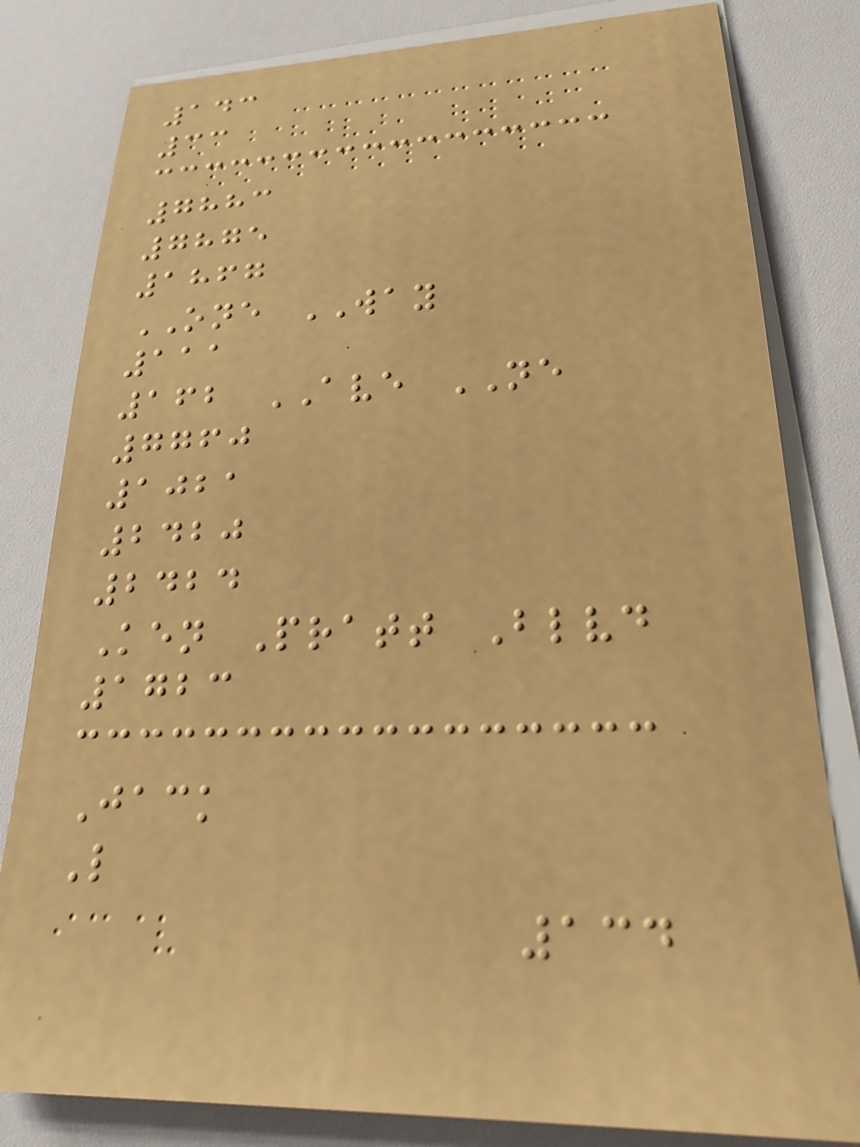143
33
7883
7875
1867
ONE WAY
111
162 AVE NE
7760
1021
2420
2424
Ken Pratt Blvd
1723
Jack
L
134
